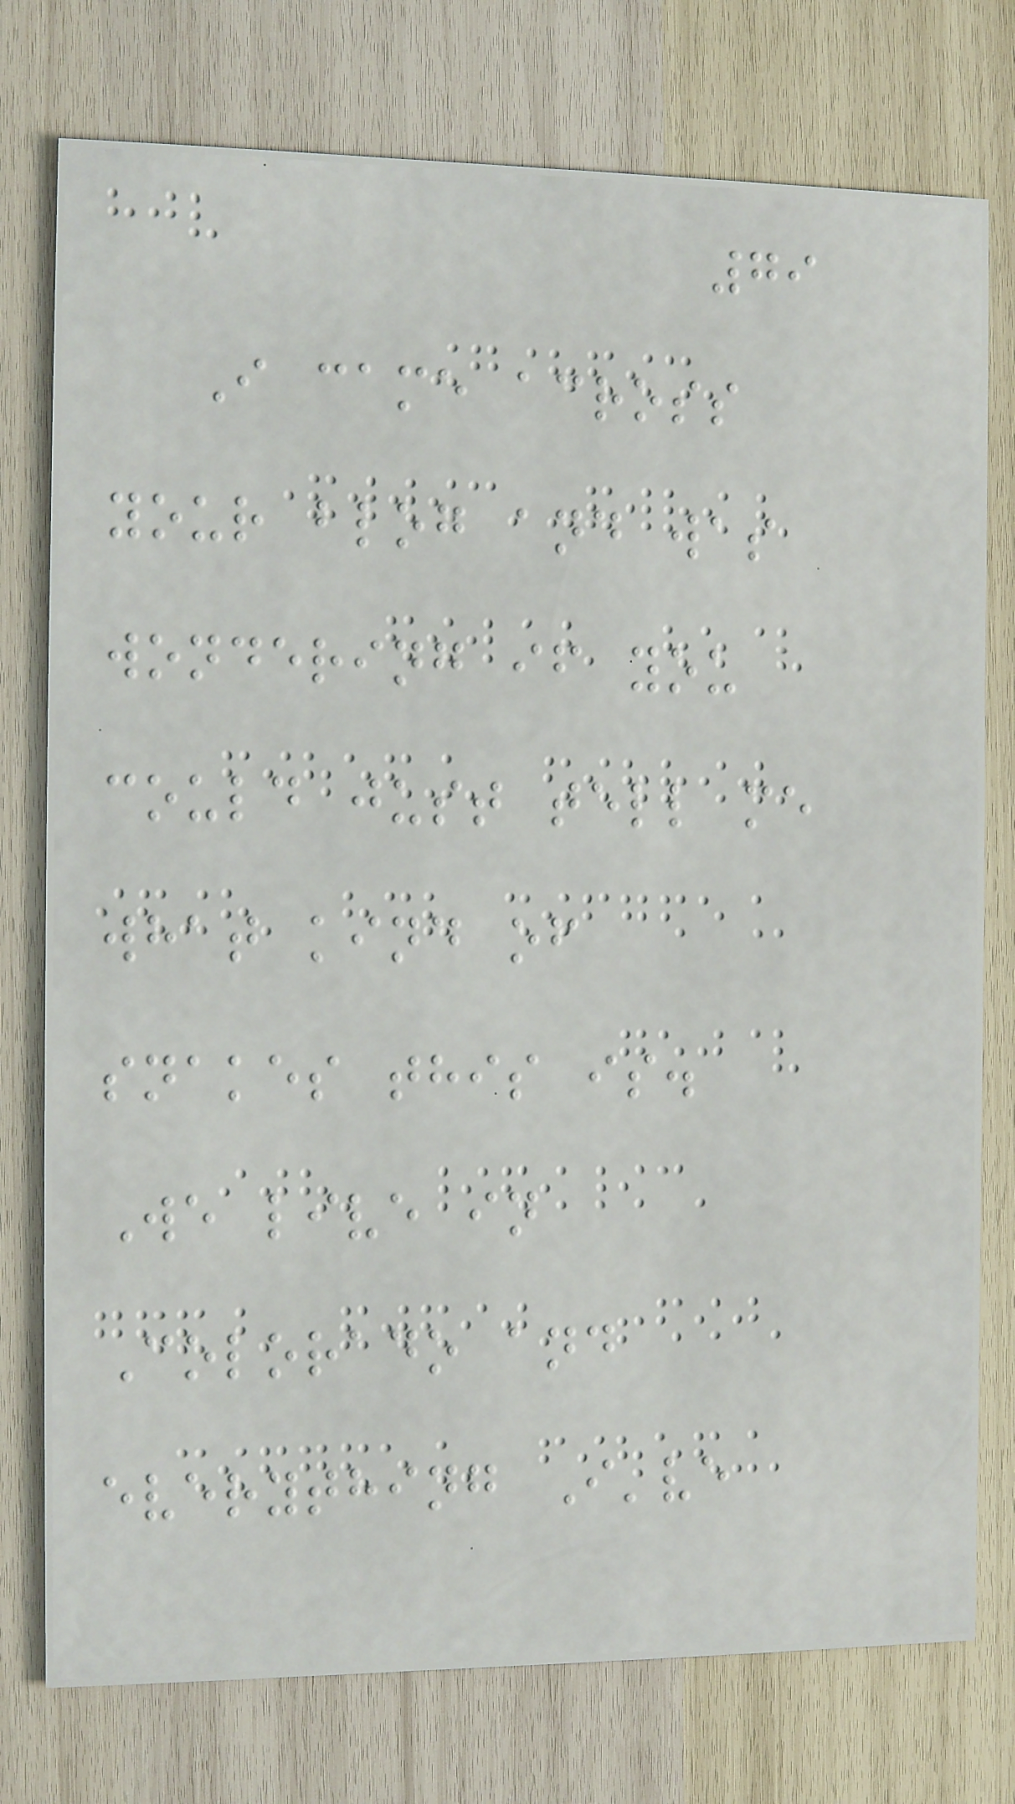79
I came across
your blog and was
wondering if you
could just tell me
what kind of
snakes this is.
We live in
Colorado and
everything I've
